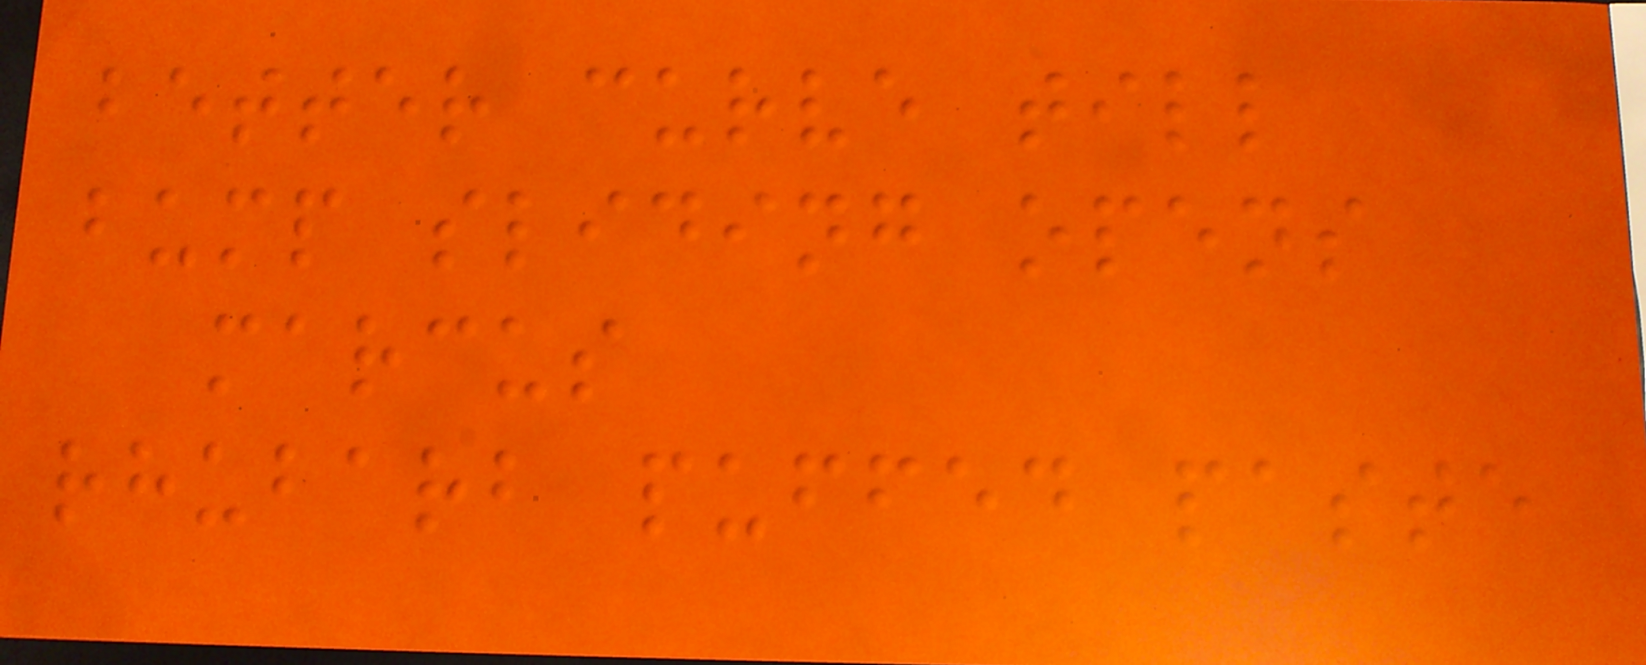better curve till
bump sliding opens
marcus
rhubarb puffed paste
